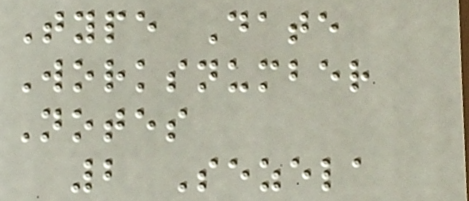Type Date
Worksnumber
Notes
2 Sezela
